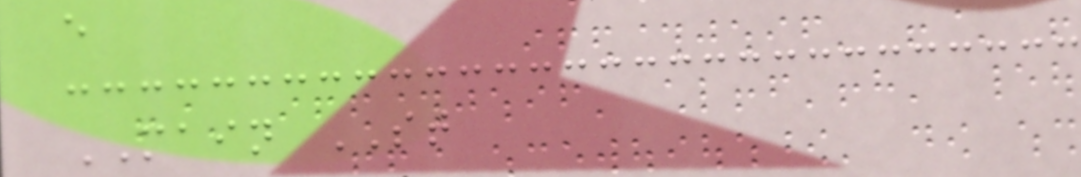e
MAIN ST
